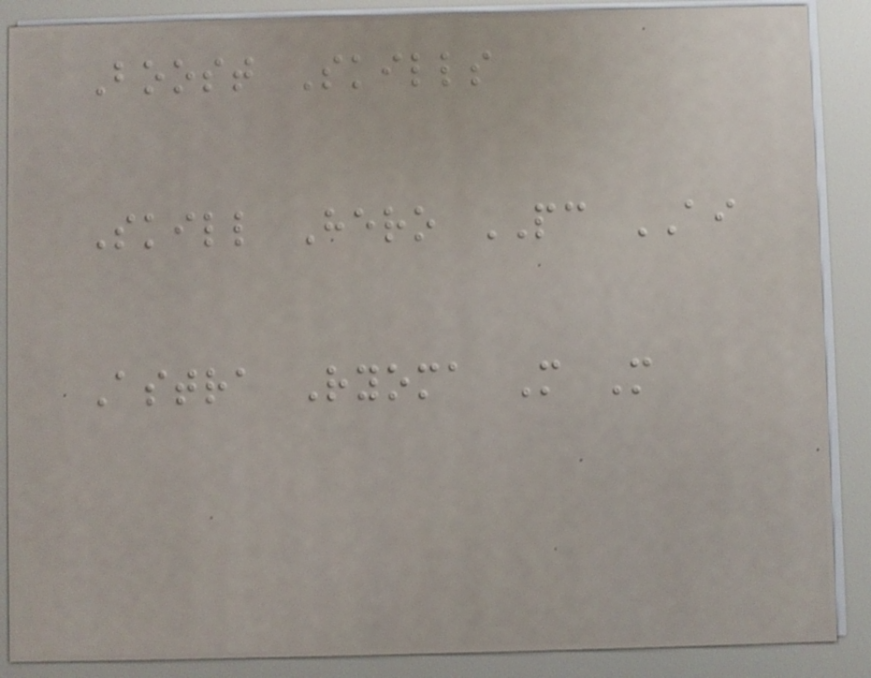Boost Skills
Skill Hero PC AI
Astra Ryoma M M
